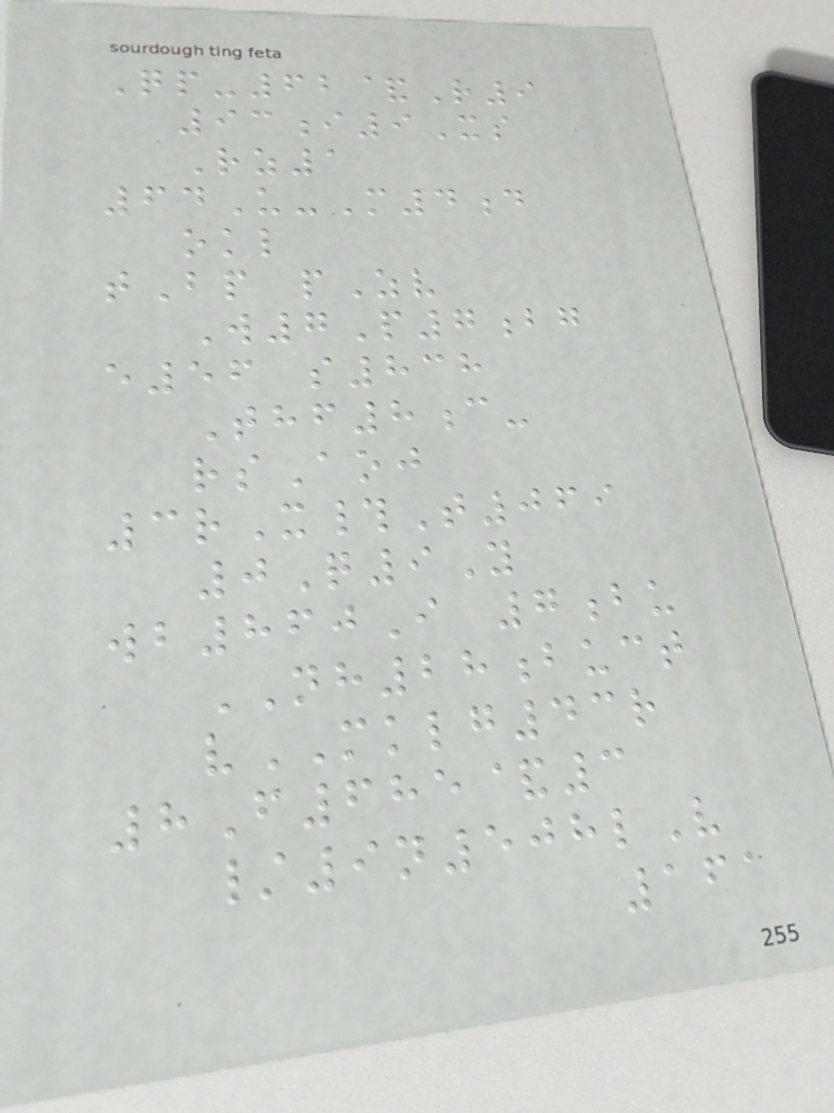Qp-62&R9
93i9Xs
Rz1
64U-M4d
okl
tBp pZv
W7P7bg
e56 s838
Thf8c-
rsAoj
3rX#T069
0Q9Y
wb860I 7bu
NH28buct
vMKLG43r
8F685&3
/9n508lV
161
